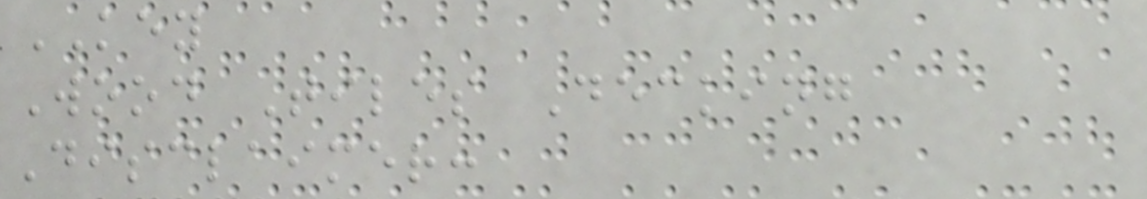KEY
Wood Tiles Decking
Disclaimer:
